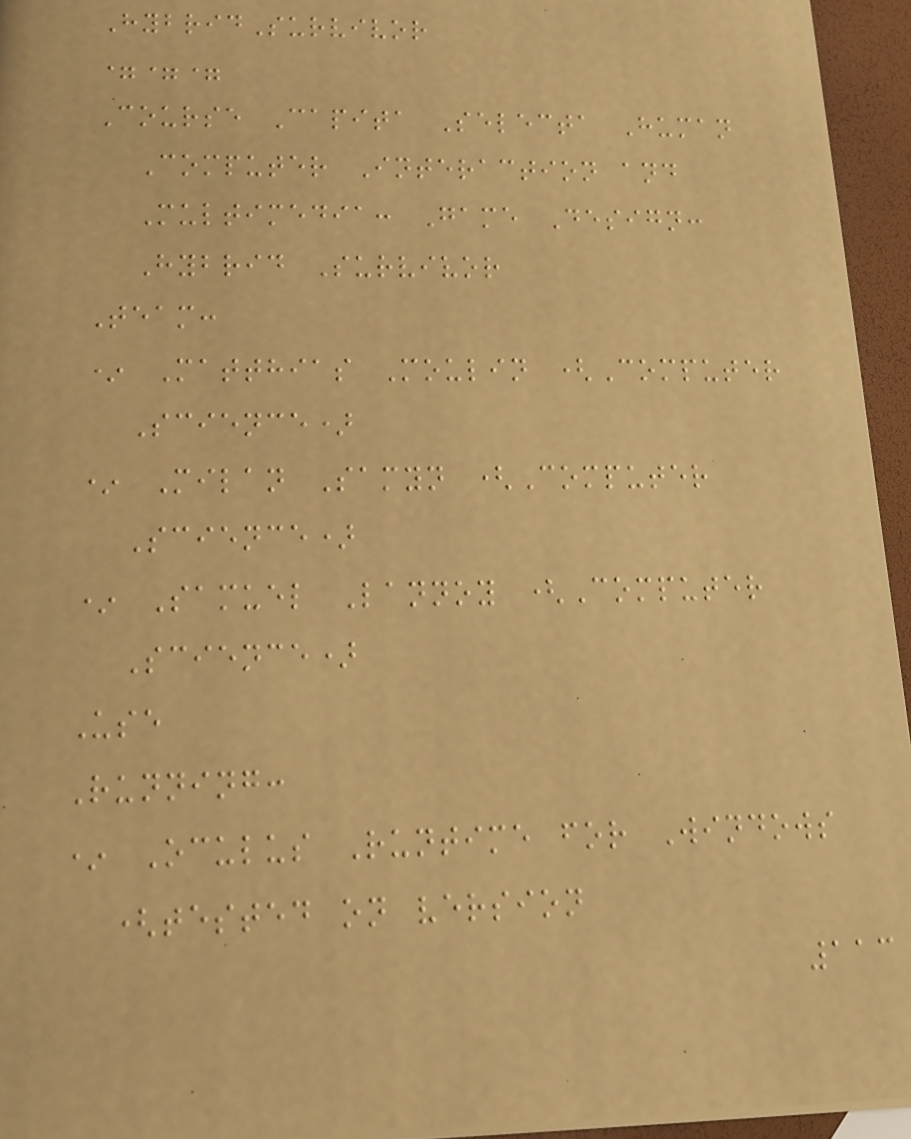HybridSurvivor
===
Course Capita Selecta Human
Computer Interaction and
Multimedia: Game Design:
Hybrid Survivor
Team:
* Matthias Moulin (Computer
Science)
* Milan Samyn (Computer
Science)
* Samuel Lannoy (Computer
Science)
Use
Running:
* Oculus Runtime for Windows
(tested on version
113
